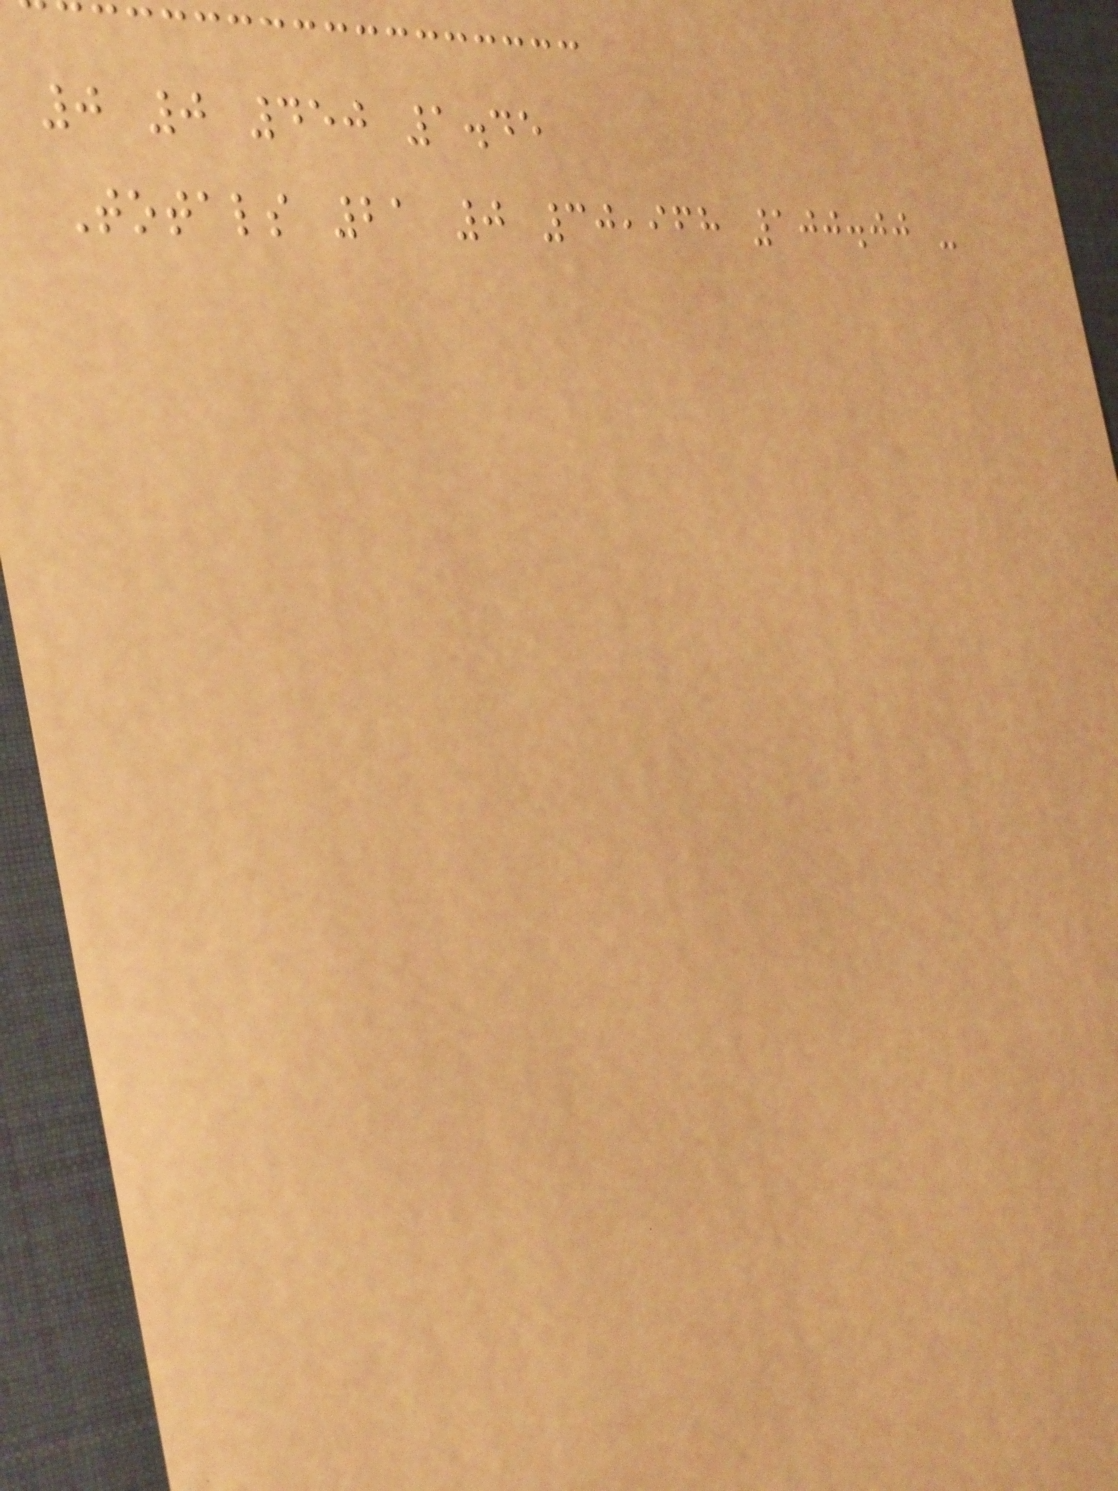0 0 450 1.45
Totals 21 0 30,968 100.00 -
